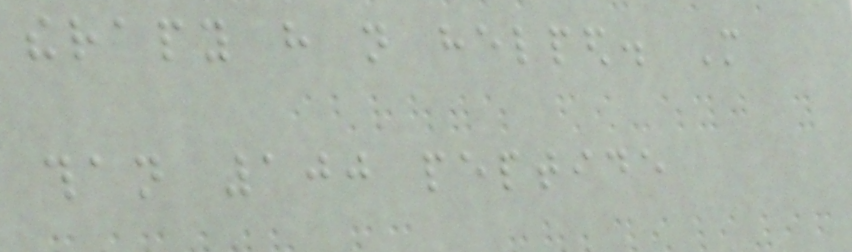therapy have not helped. More
than 100 peptide
